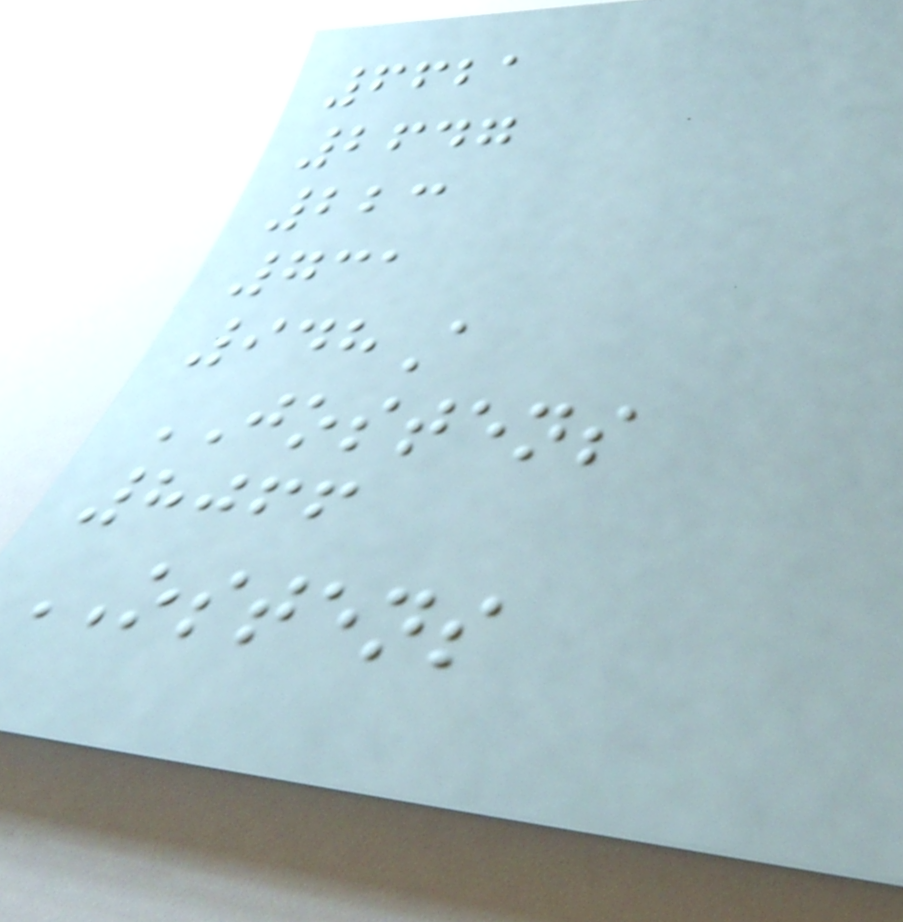6621
2647
223
731
948A
JOSTENS
8066
OSTENS
